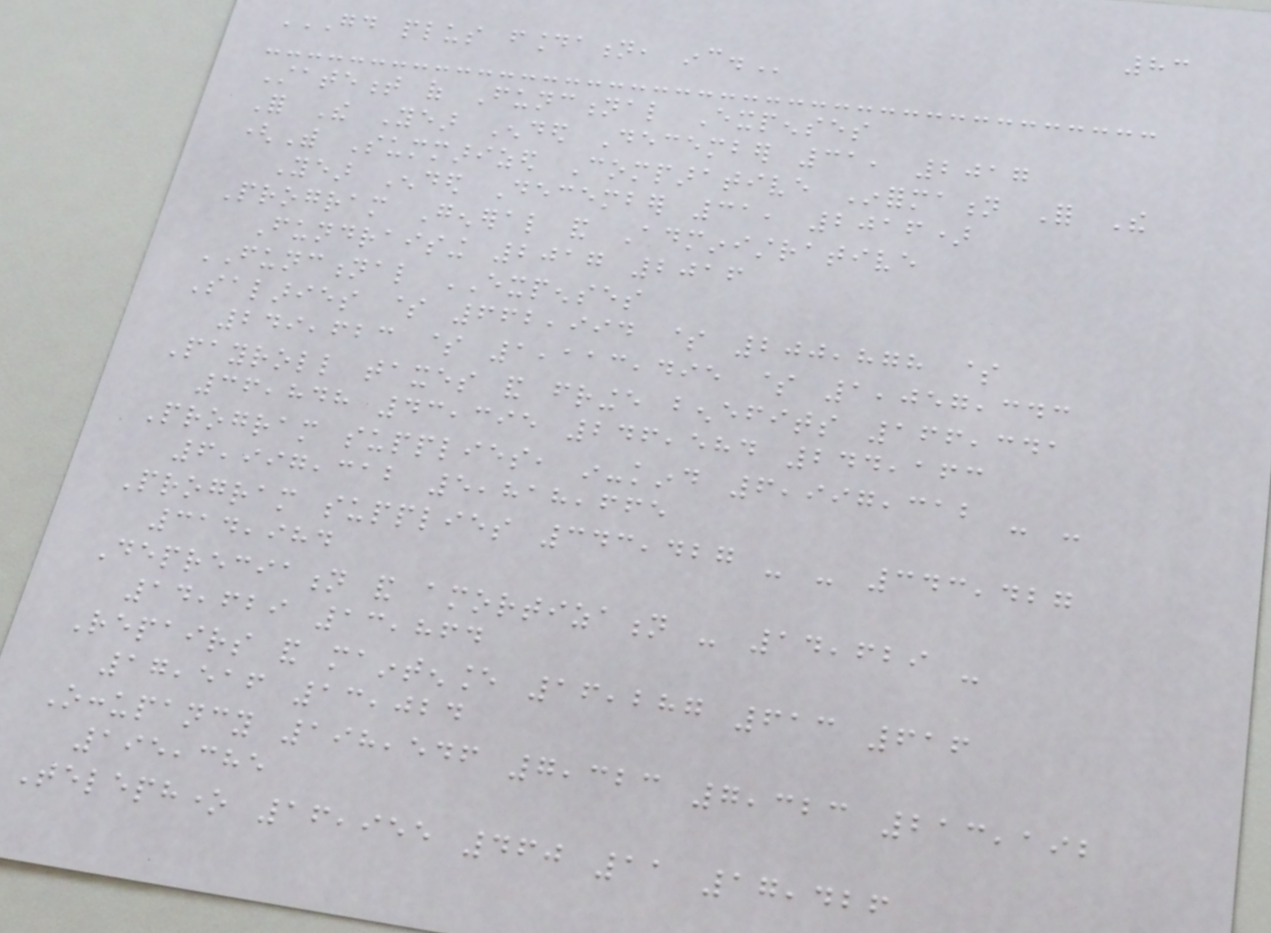83
GOOD PLUS FOUNDATION, INC.
Statement of Functional Expenses
For The Year Ended December 31, 2017
(With Summarized Comparative Information For The
Year Ended December 31, 2016)
Program General and Administrative
Fundraising 2017 2016
FUNCTIONAL EXPENSES
Salaries $ 662,994 $ 200,878 $
249,623 $ 1,113,495 $ 1,057,343
Payroll taxes and fringe benefits 166,341
36,848 43,395 246,584 244,163
Program supplies, in-kind 6,997,312 - -
6,997,312 5,818,665
Program supplies 343,427 - - 343,427
314,984
Depreciation and amortization - 14,629 -
14,629 13,864
Repairs and maintenance 16,287 613 616
17,516 13,024
Occupancy 198,546 7,323 7,323 213,192
195,385
Telephone 16,955 460 11 17,426
